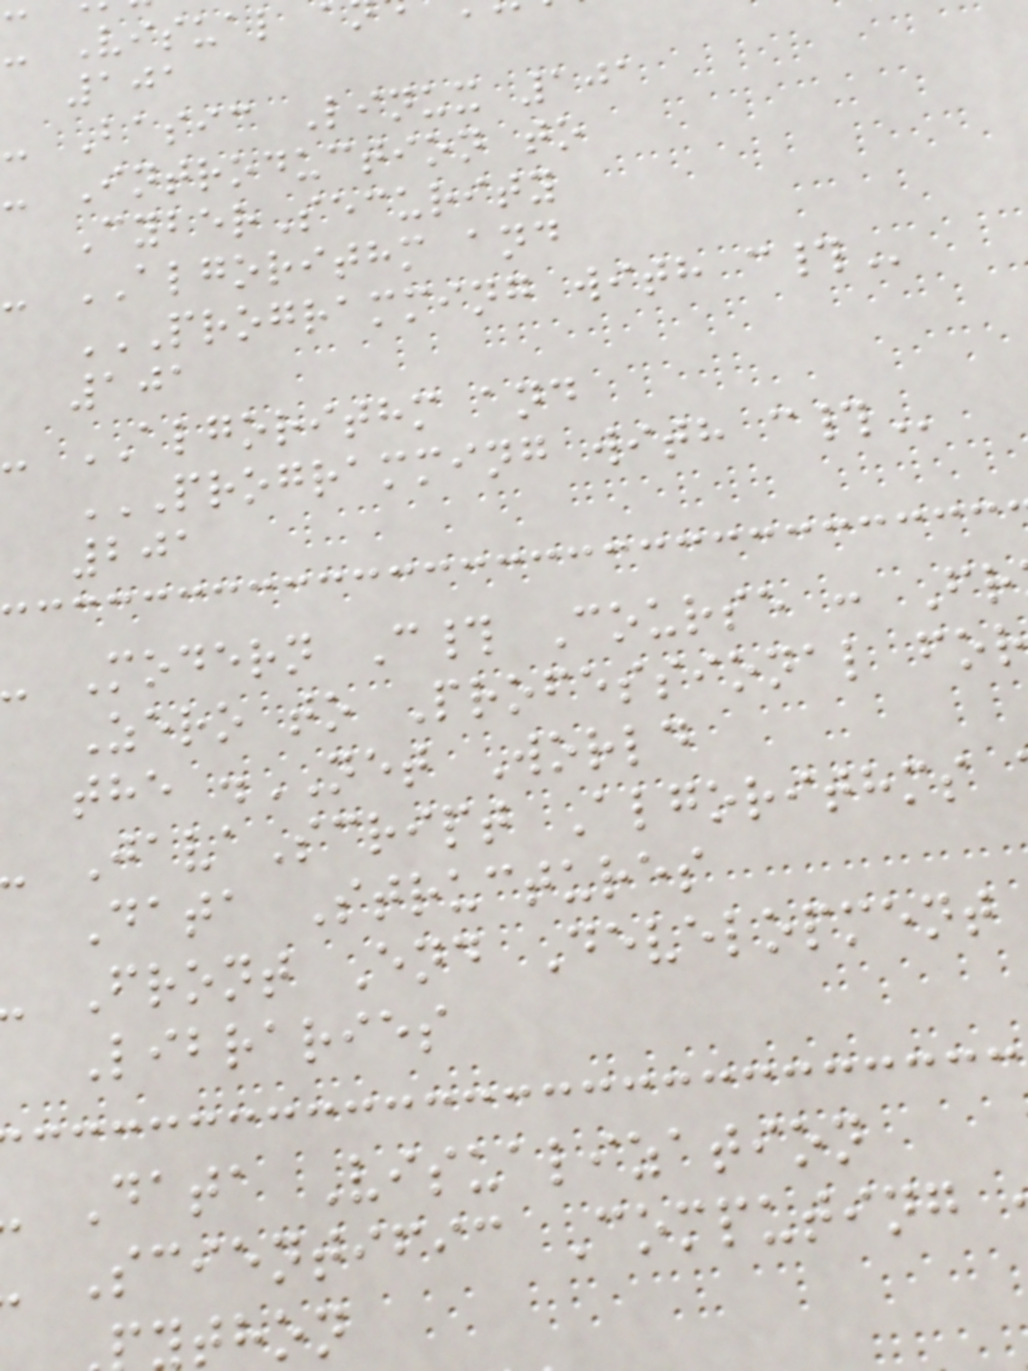- Visual
101
- Basic Linux 101
- Introduction to
CyberSecurity
- ALGORITHM and
PROGRAMMING WITH C#
101
- ALGORITHM and
PROGRAMMING WITH C#
201
Modern C# Course : Fr
Zero to Professional for
the .NET World
JavaScript Algorithms
Data Structures
Front End Development
Libraries
Data Visualization
Scientific Computing
thon
